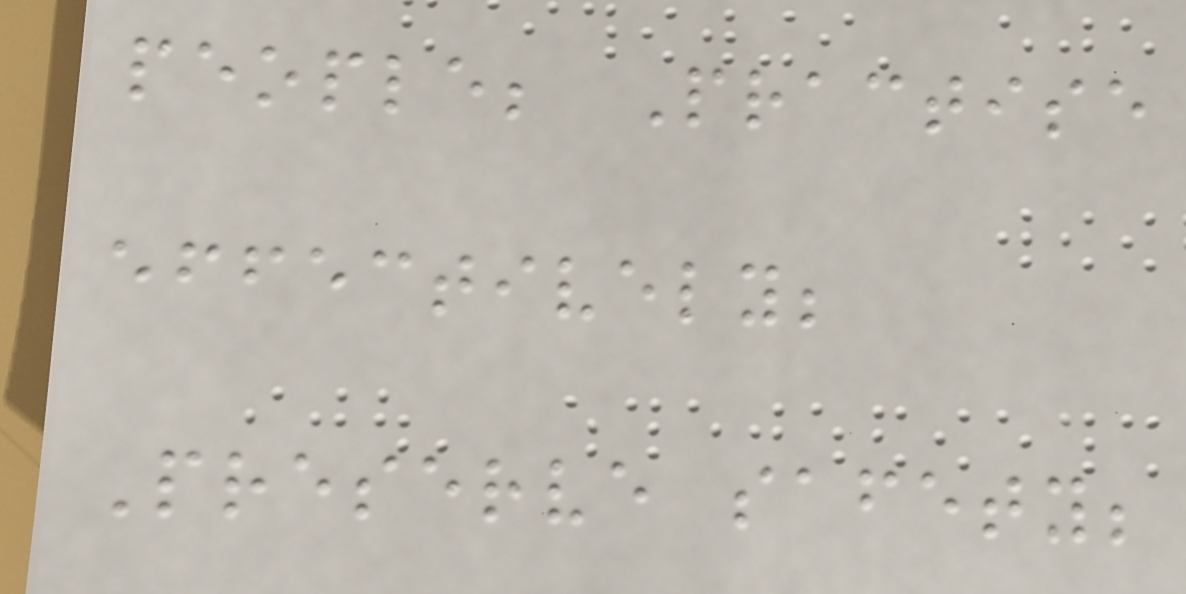people; Practise
effectively;
Preserve safety;
